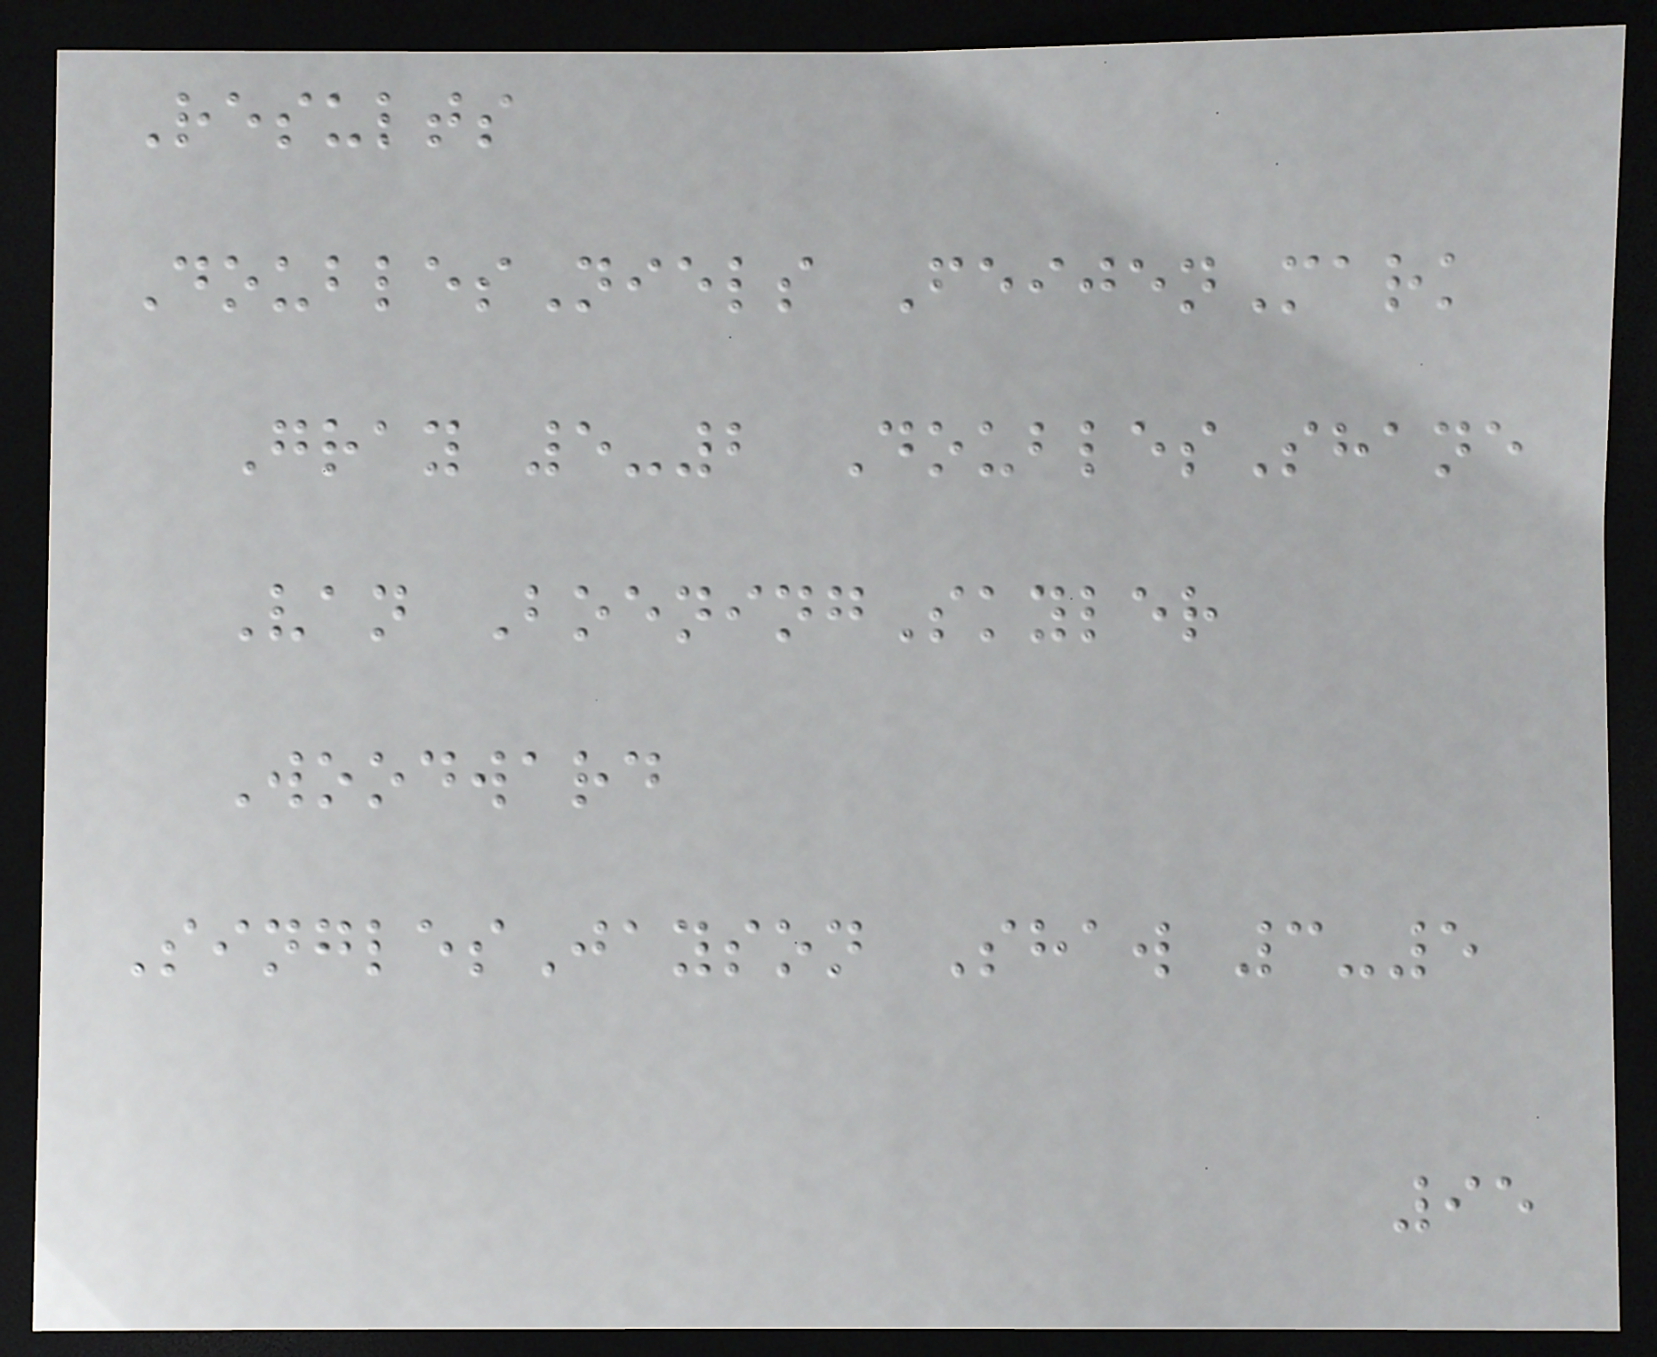Results
DoublesNiels FeijenMark
Gray 5-2 DoublesShane
Van BoeningSkyler
Woodward
SinglesJayson Shaw 3-5
95
